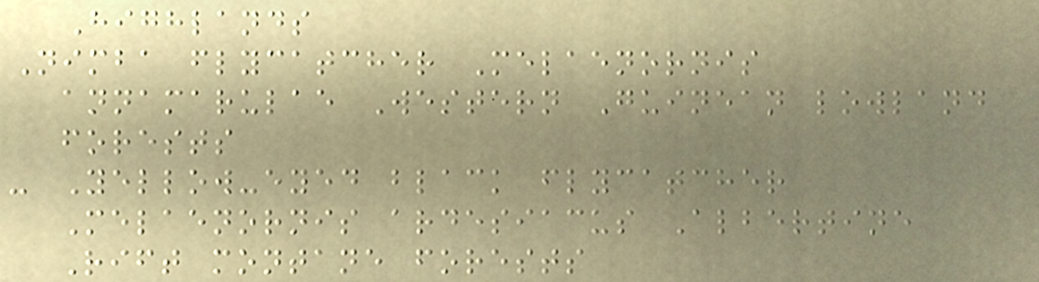Highlands
Nimba flycatcher Melaenornis
annamarulae Western Guinean lowland
forests
- Yellow-eyed black flycatcher
Melaenornis ardesiacus Albertine
Rift montane forests
